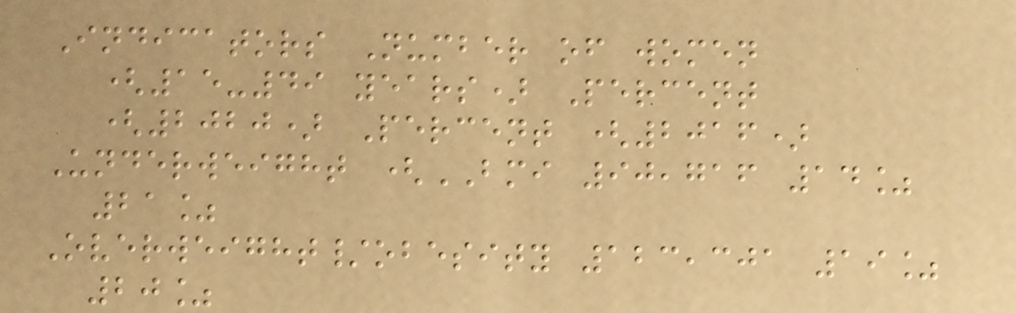Indicators Number of women
(15-49 years) Percent
(2020) Percent (2016)
Underweight (BMI 90,716 14%
21%
Overweight/obesity 123,301 19%
20%
